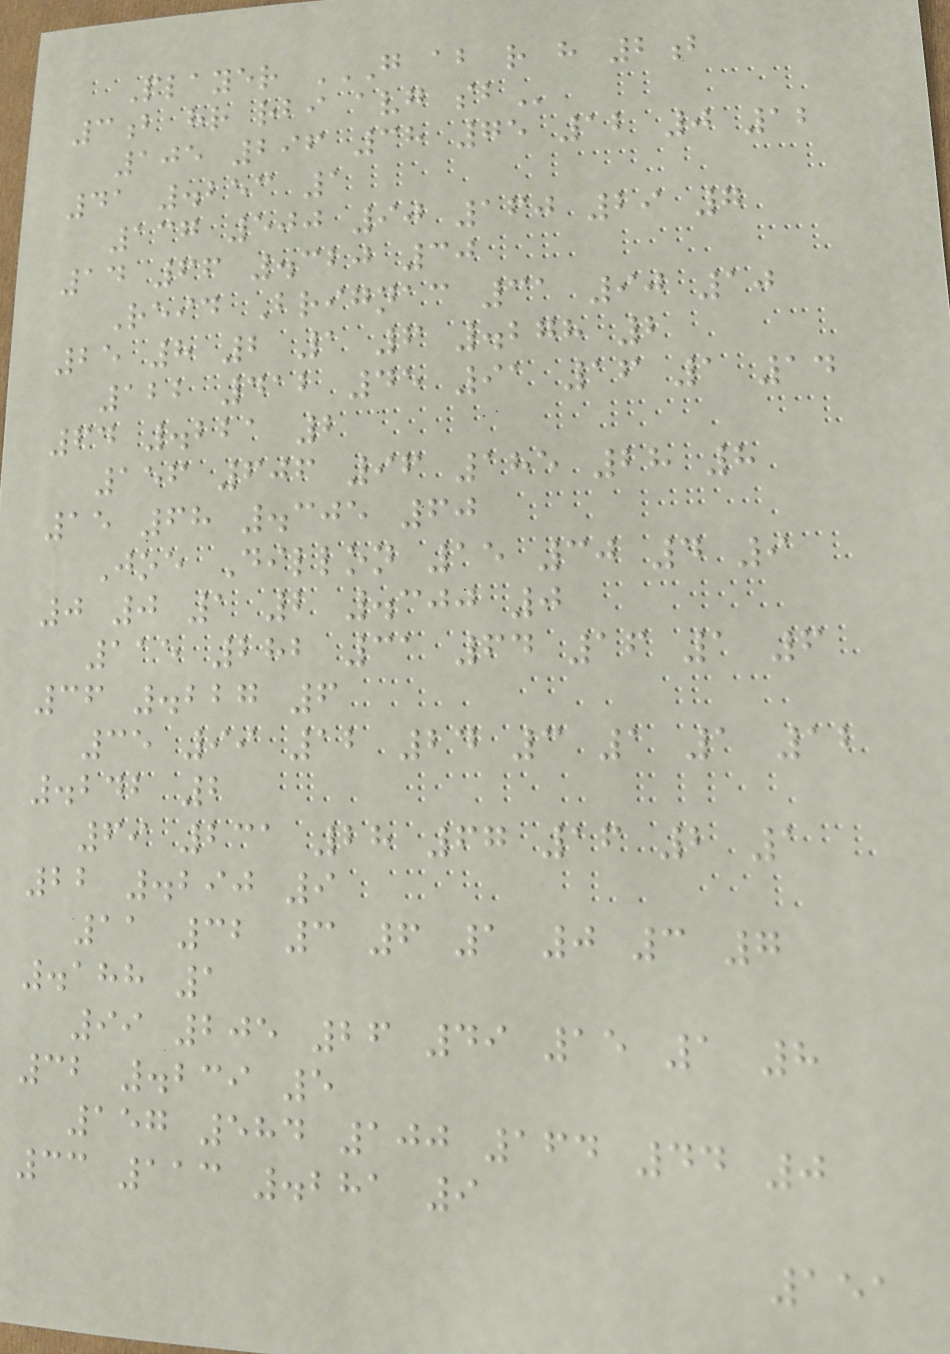Player G AB R H 2B
3B HR RBI AVG SB
105 296 38 75 12 0 12
41 .253 1
137 500 90 160 29 7
14 66 .320 30
Reid Brignac 31 90 10
25 8 2 1 6 .278 2
122 412 45 91 16 1 14
64 .221 2
156 606 96 185 28 8
15 68 .305 60
Joe Dillon 15 30 4 9
0 0 1 2 .300 0
115 282 31 64 16 1 6
36 .227 6
35 99 12 24 3 1 1 12
.242 2
69 231 28 67 16 2 1
22 .290 9
11 32 3 6 1 0 3 7
.188 1
99 205 26 49 15 1 8
32 .239 5
157 584 100 164 44 0
33 113 .281 9
151
